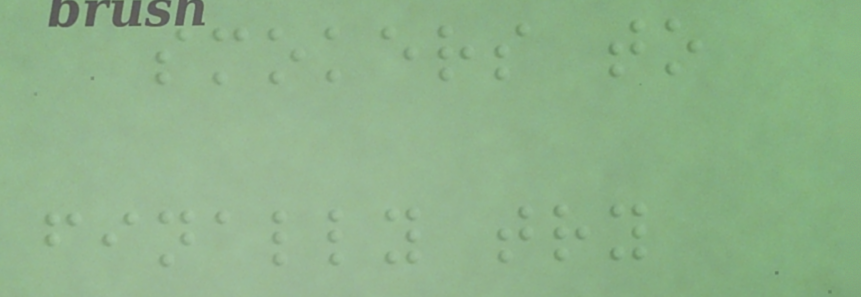smokers to
finally try
